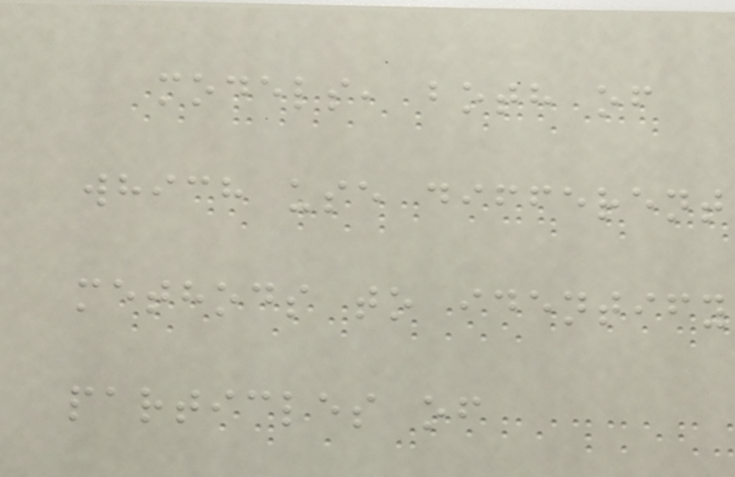models, both of
which use different
methods to identify
particles of
